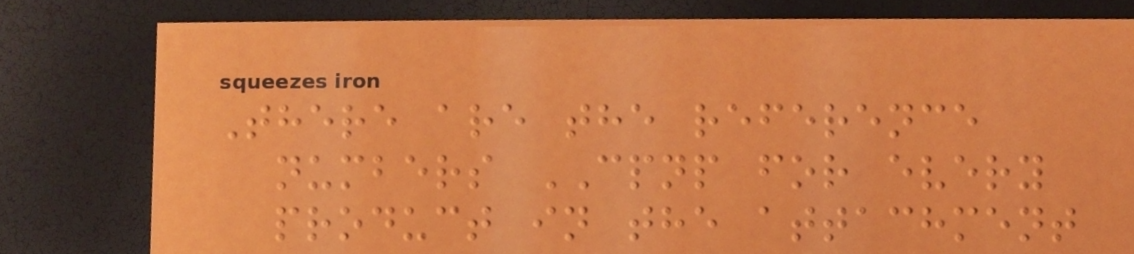There are the reference
numbers CPNP for every
product in the attachment
